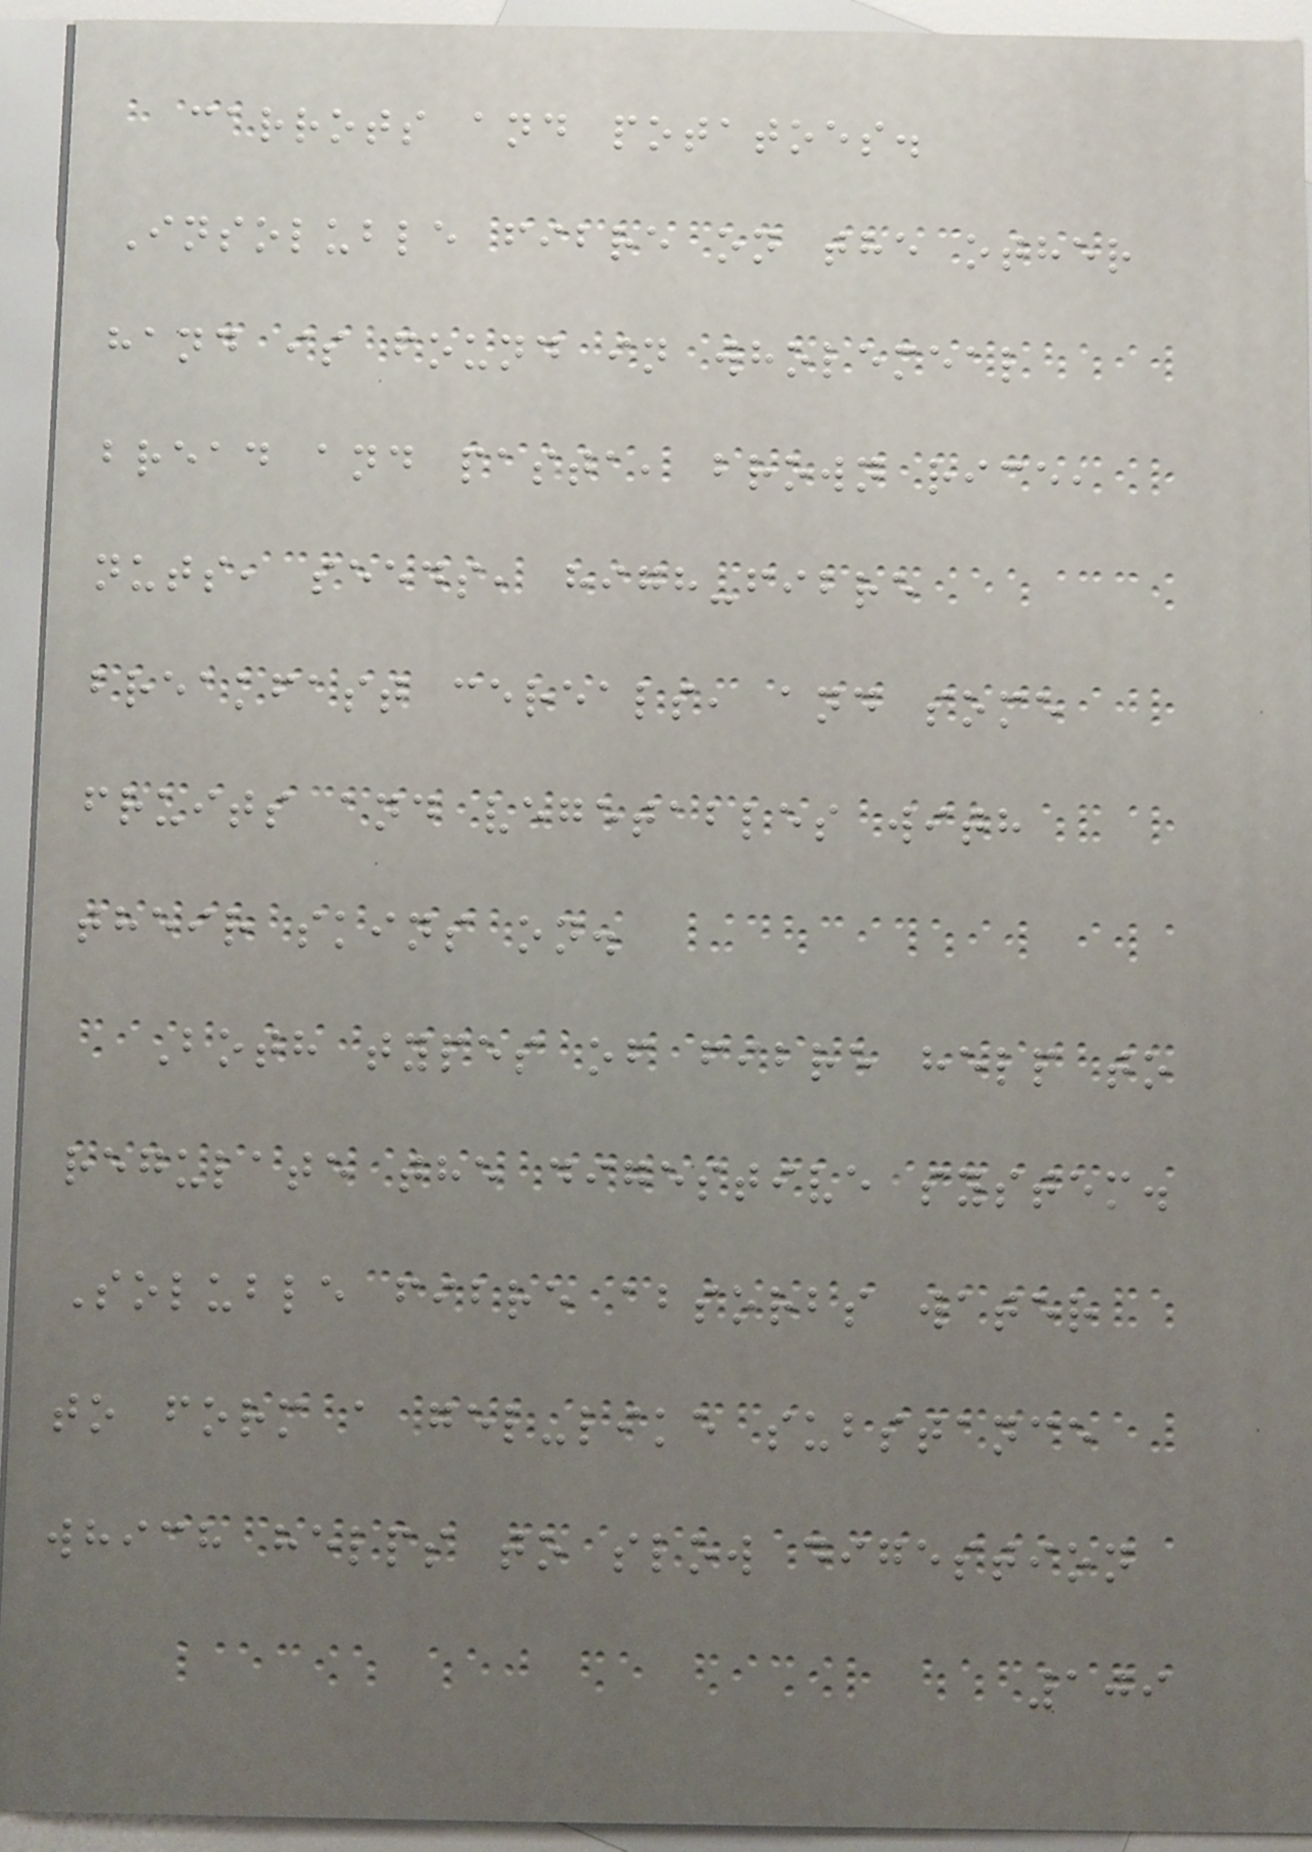carrots and potatoes.
Insoluble fibre on the other
hand is found in wholemeal
bread and pasta, brown rice,
nuts, seeds, high-fibre
breakfast cereals, and some
fruits and vegetables with
their skins on.
Both types of fibre help to
regulate the digestive system.
Soluble fibre absorbs water
to form a gel-like substance
which helps to slow digestion
109
